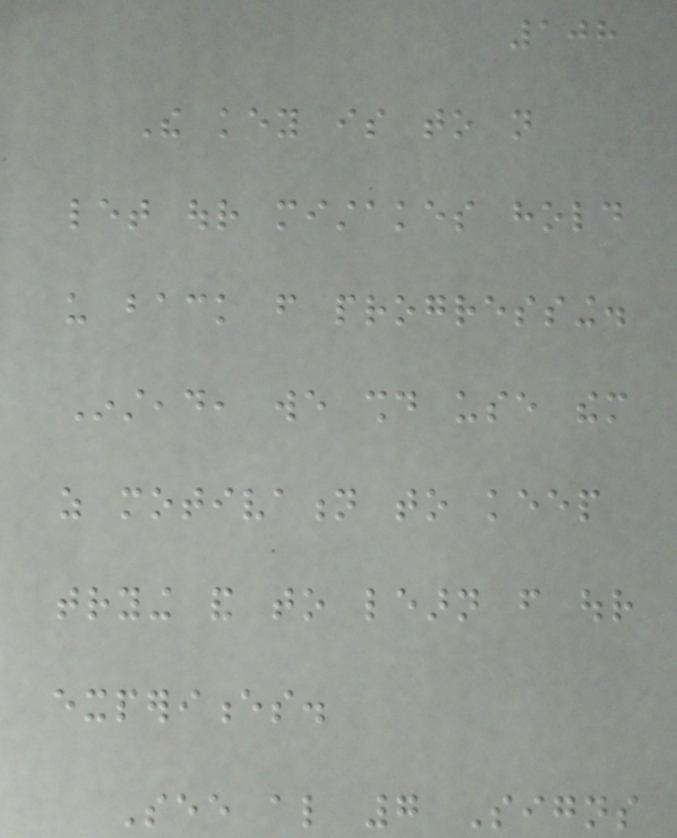108
The key is to not
let our mistakes hold
us back from progressing.
Instead, we should use them
as motivation to keep
trying and to learn from our
experiences.
See also 7 Signs
